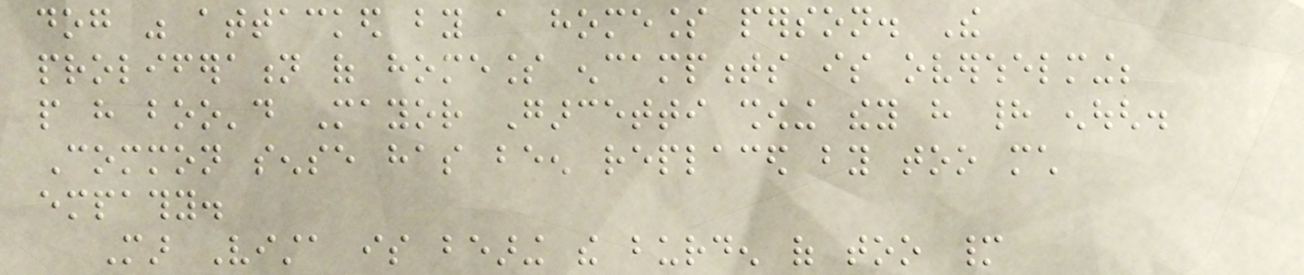dog was attacked by a homeless person. The
proliferation of homeless encampments is overwhelming;
people have boo'd Mayor Garcetti showing they have had enough.
Common sense has been replaced by too much
empathy.
Mar Vista is bearing the burden of too many
